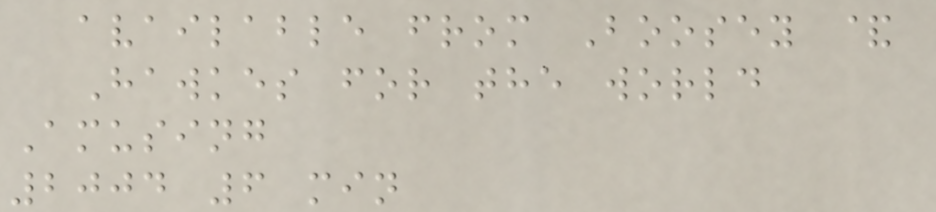available from Boosey &
Hawkes for the world
Amusing
2004 6 min
